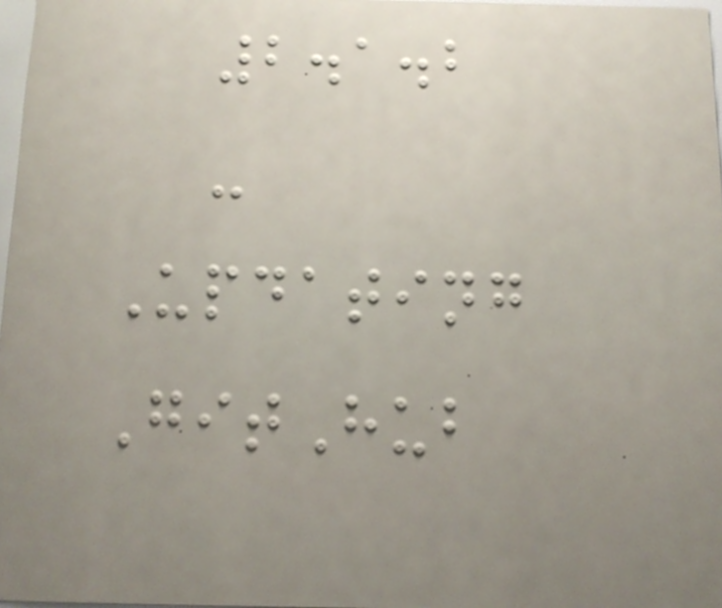2.1.2
-
Updating
GitHub
